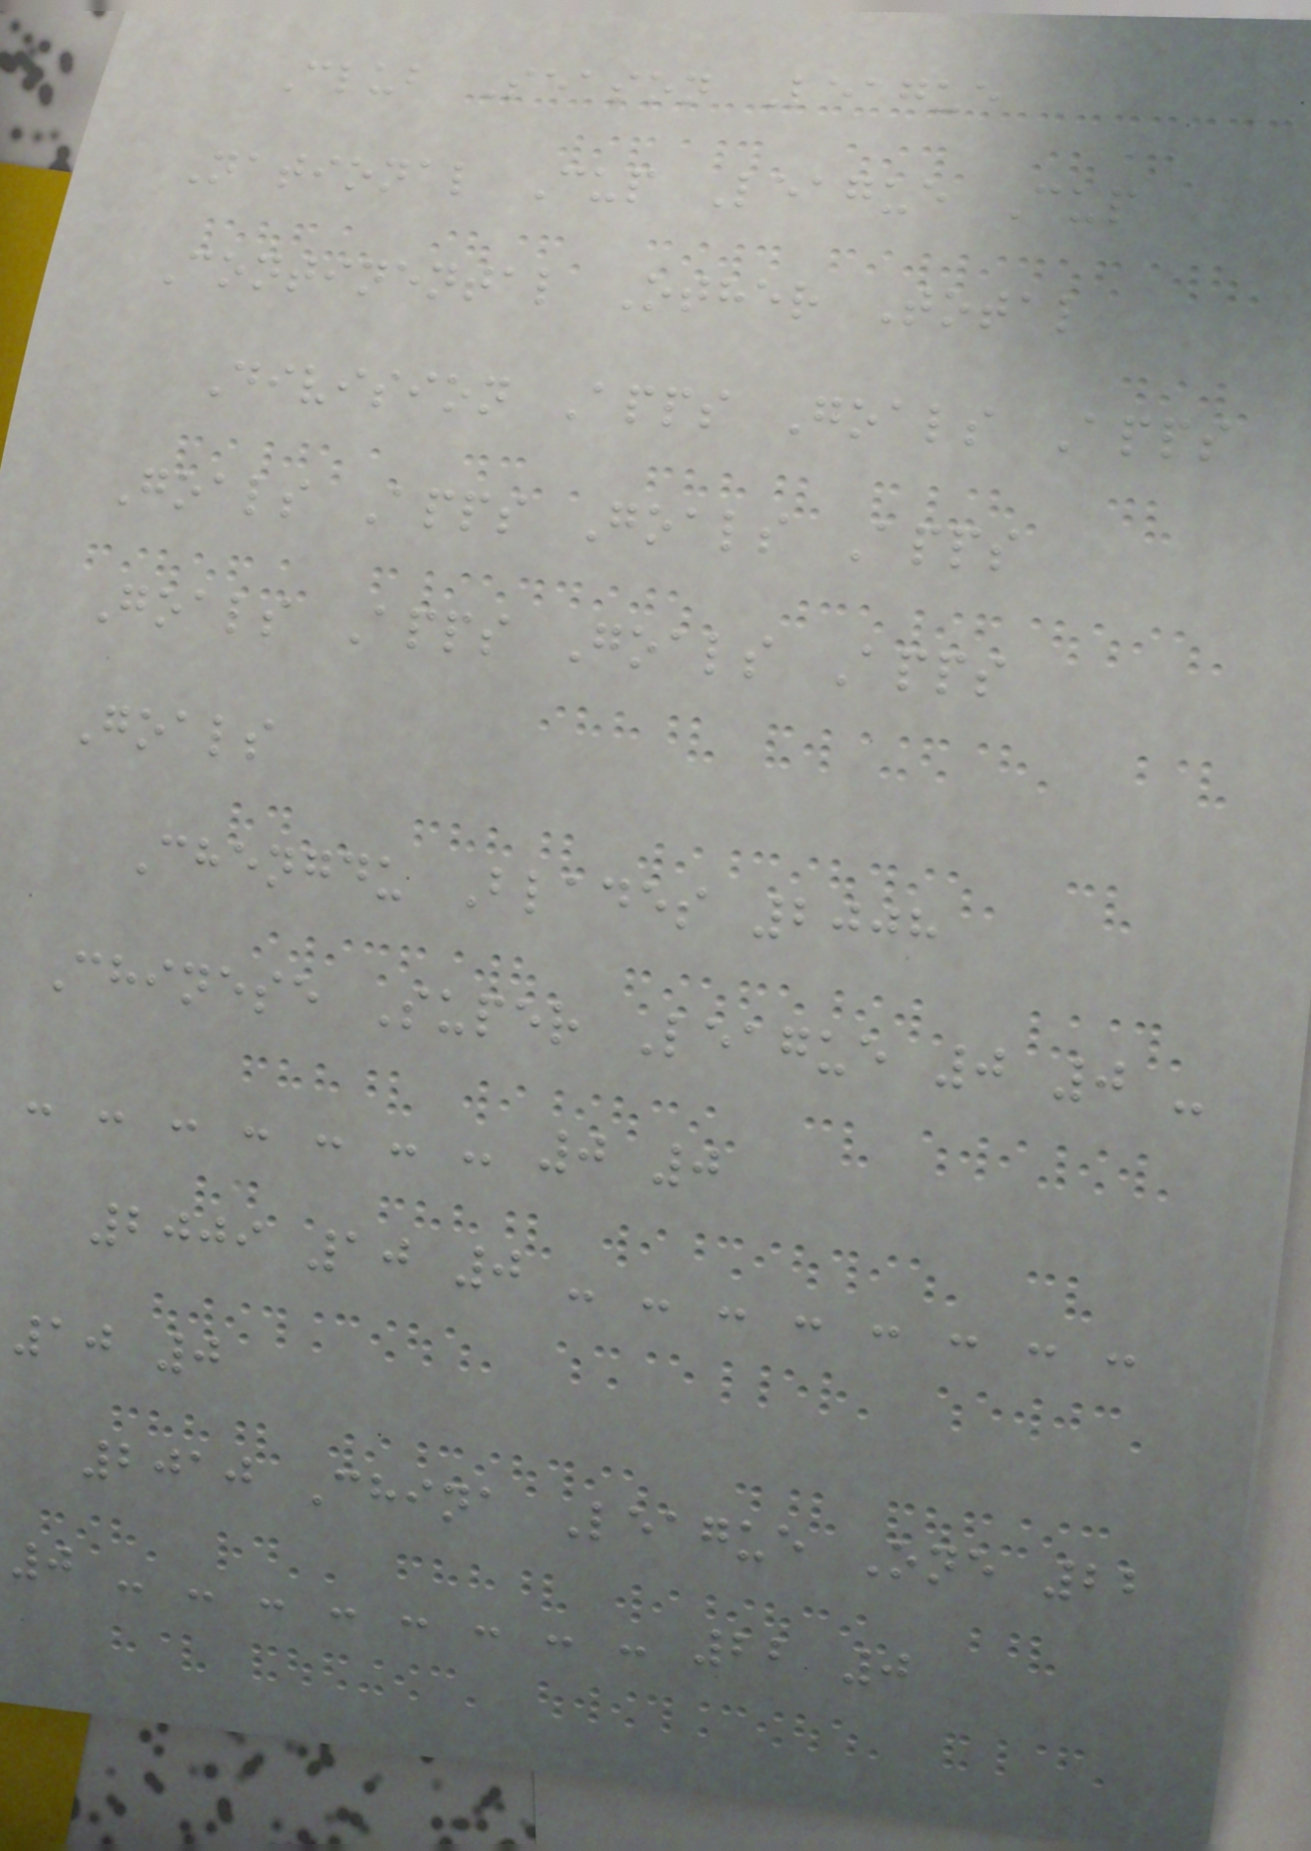Club Season League
National Cup League Cup
Continental Other Total
Division Apps Goals Apps
Goals Apps Goals Apps
Goals Apps Goals Apps
Goals
Chengdu Blades 2008
Chinese Super League 0 0 -
- - - - - - - 0 0
2009 10 0 - - - - - - - -
10 0
2010 China League One 22
0 - - - - - - - - 22 0
